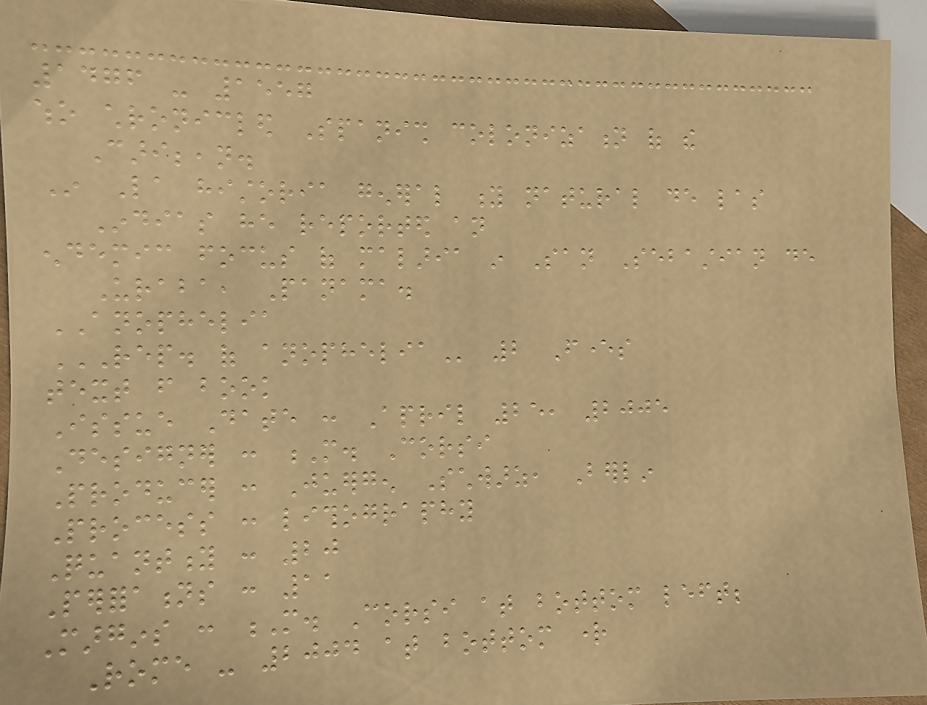1476 - 1557
who chronicled Spanish colonization of the
Caribbean.
In La historia general y natural de las
Indias he reported an
endemic focus of malaria in San Sebastian de
Uraba, Panama.
ANOPHELIA
REP. OF ANOPHELIA 2 Fevers
text from book
Issue Date : April 25, 2005
Designer : M. Corsi
Producer : Juergen Schwarz, Berlin
Process : lithography
Quantity : 20
Perforations : 11
Margins : M. Corsi at bottom left;
Rome - 2004 at bottom right
